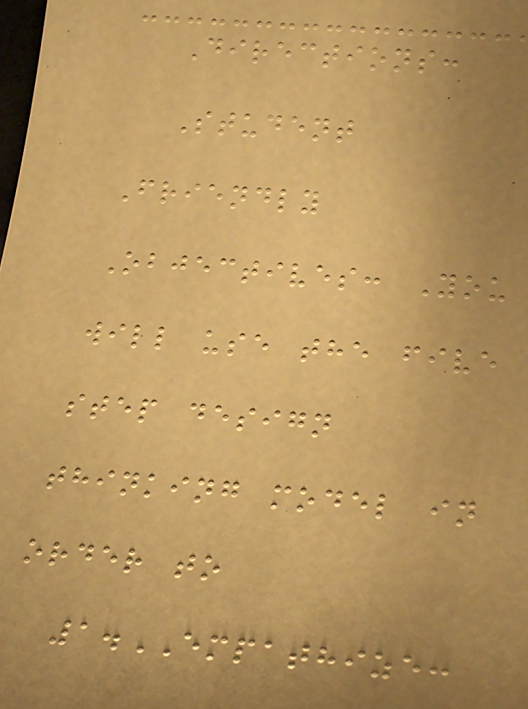Directions:
Student
Friendly
Objectives: You
will use the five
step design
thinking model in
order to
1.EMPATHIZE:
